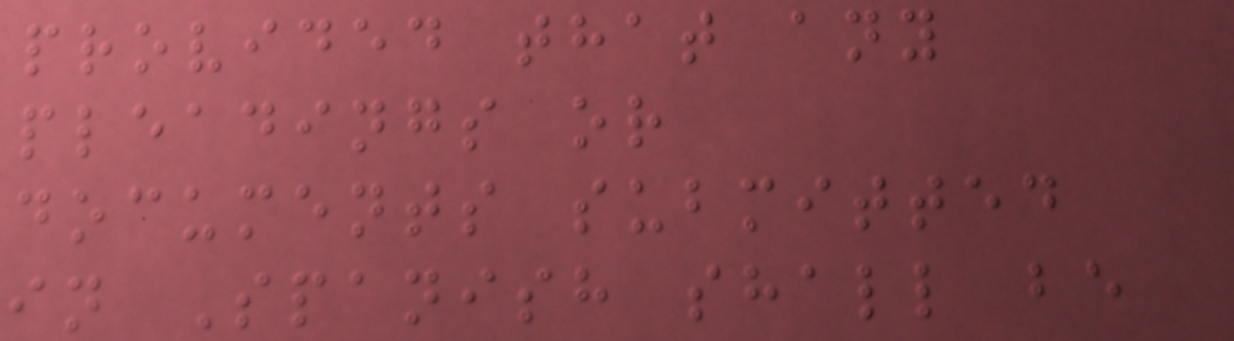provided that any
pleadings or
documents submitted
in Spanish shall be
